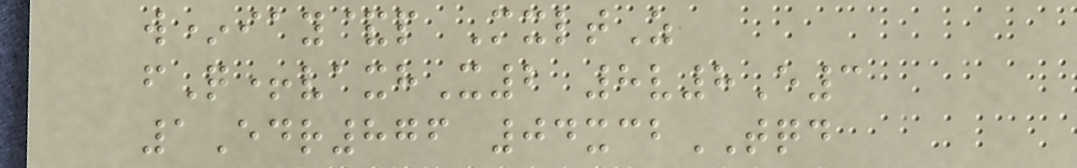w*iay&p MxltZ
fQ+vaxhX2 8v8E3
1Edr876 04xcbTQD
